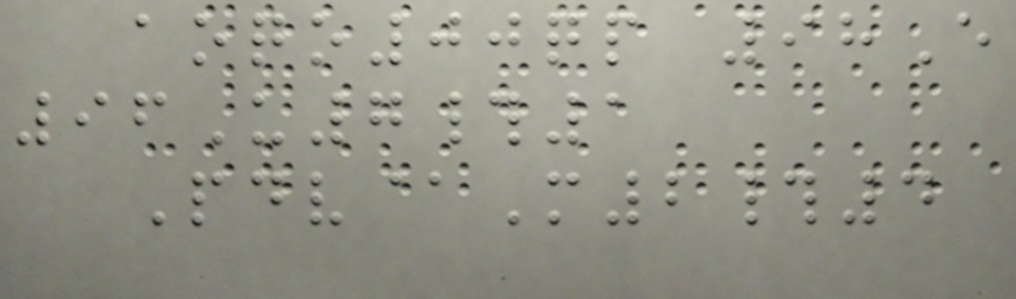aoqo00qp 98E
96U7#1
Pdv@M2#4
